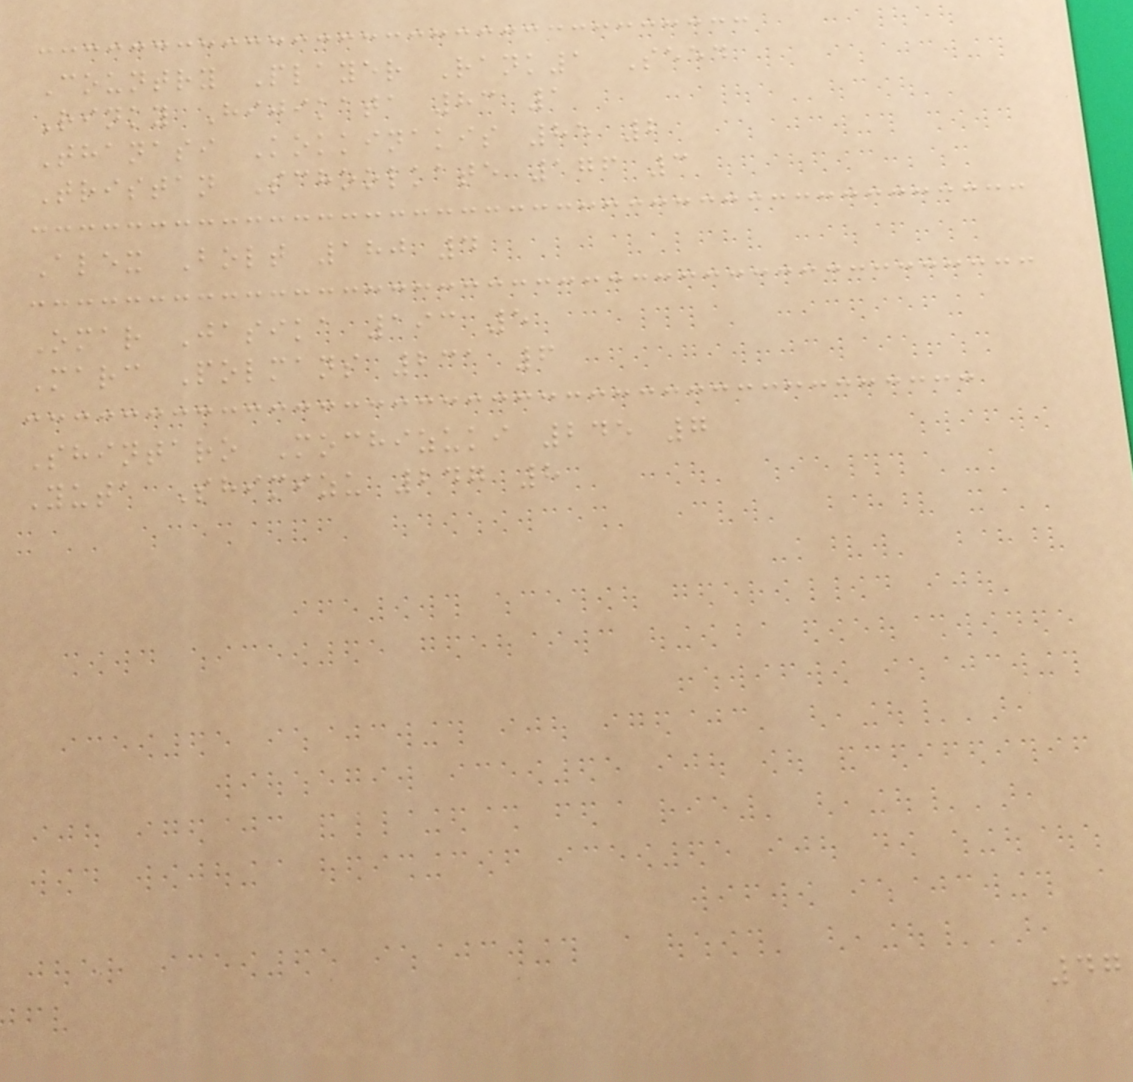Country Player Rank1 Seed
Rinky Hijikata 83 1
Thanasi Kokkinakis 85 2
Tristan Schoolkate 176 3
Alex Bolt 180 4
Omar Jasika 193 5
Marc Polmans 231 6
Shintaro Mochizuki 245 7
Yuta Shimizu 247 8
47
